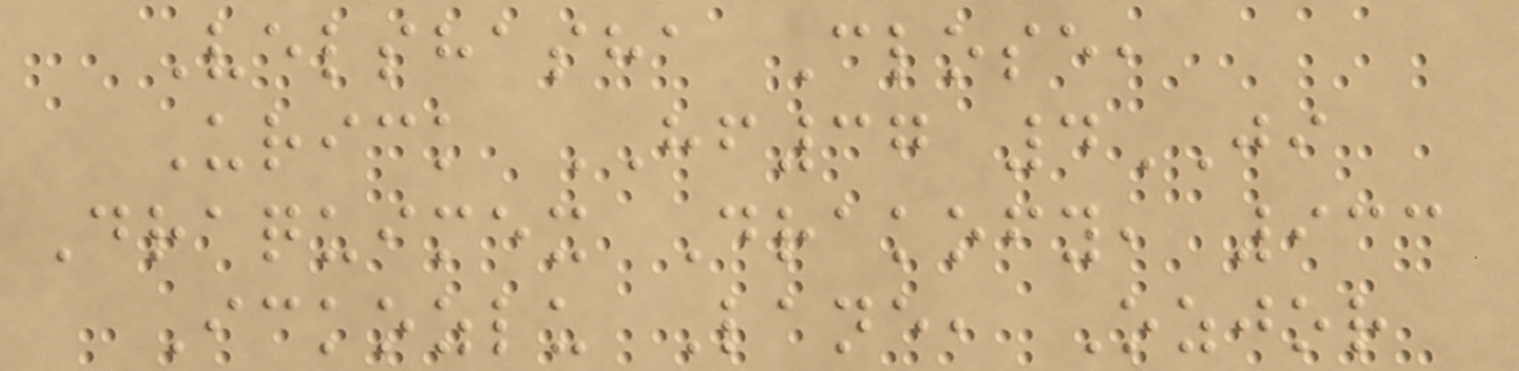Velshasha Close,
Urick HF37 4JI
Draquimex Drakofy, 933
Ickozlu Lane, Ozjor
